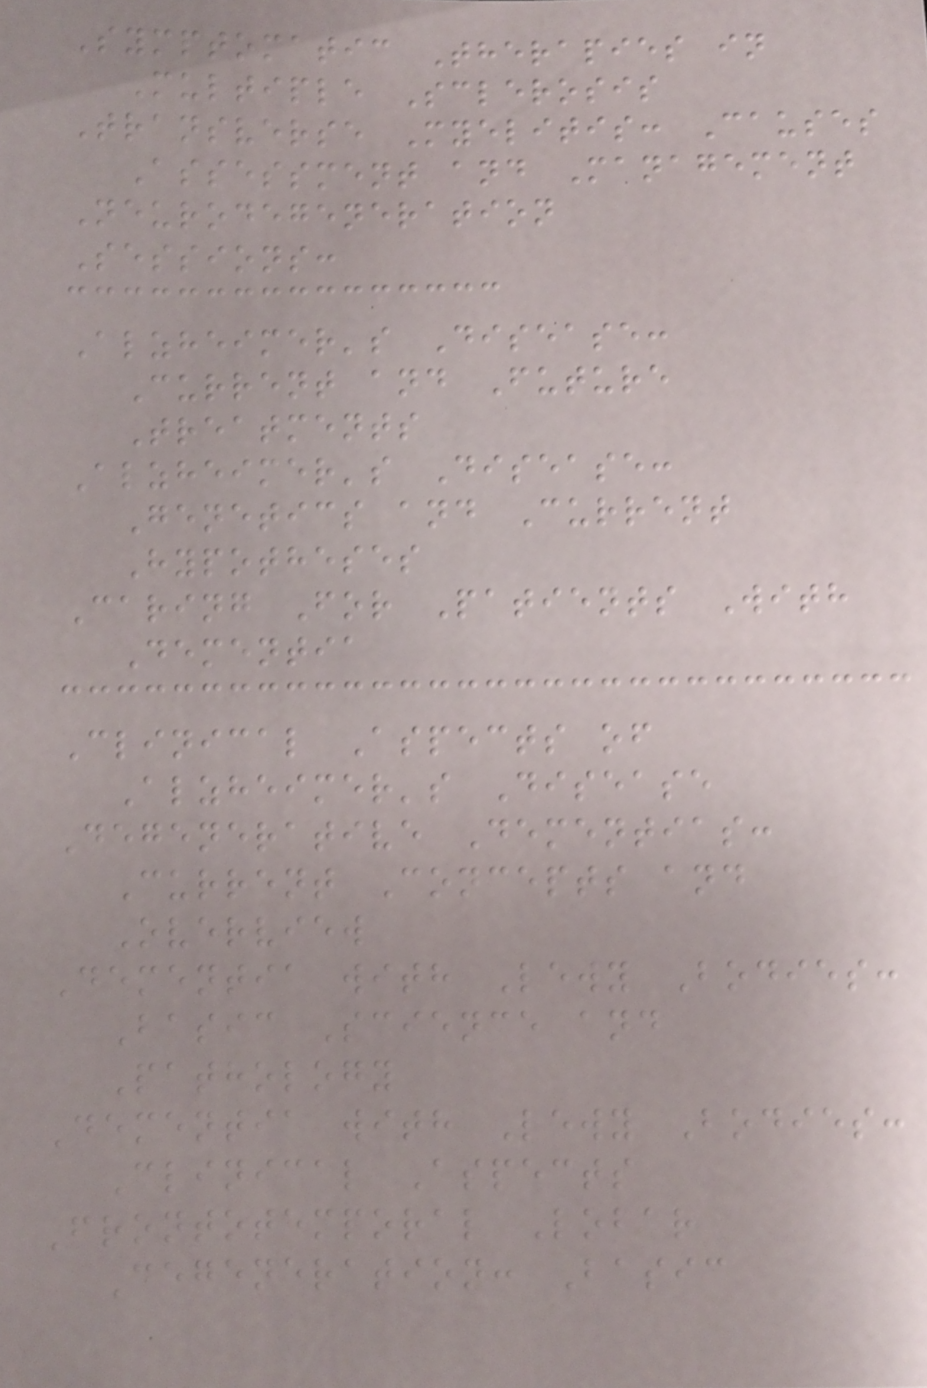Symptomatic Therapies in
Multiple Sclerosis
Transverse Myelitis: Causes
Assessment and Management
Neurodegeneration
Sessions:
Alzheimer's Disease:
Current and Future
Treatments
Alzheimer's Disease:
Genetics and Current
Hypotheses
Caring For Patients With
Dementia
Clinical Aspects of
Alzheimer's Disease
Degenerative Dementias:
Current Concepts and
Overview
Dementia with Lewy Bodies:
Basic Science and
Pathology
Dementia with Lewy Bodies:
Clinical Aspects
Frontotemporal Lobar
Degeneration: Basic
